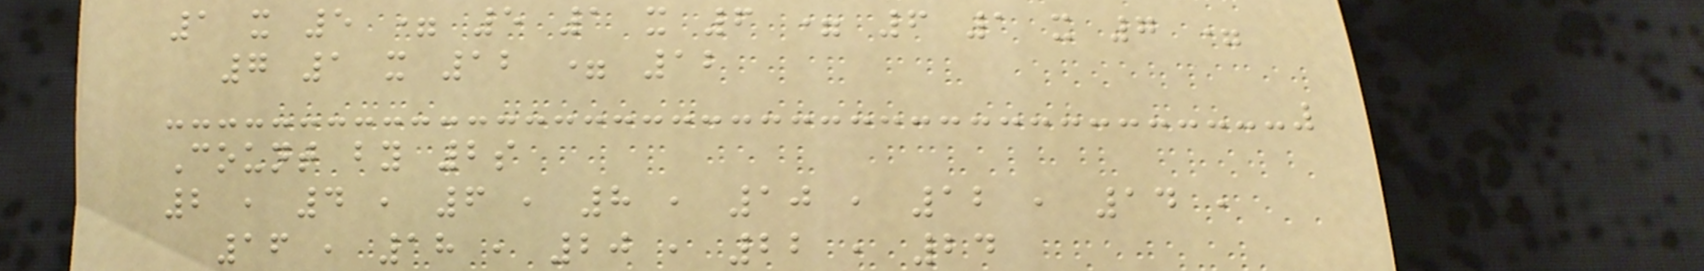1 x 5 = 5 1 x 6 = 6 1 x 7 =
7 1 x 12 = 12
Count by 2s
2 , 4 , 6 , 8 , 10 , 12 , 14 ,
16 , 18 , 20 , 22 , 24
